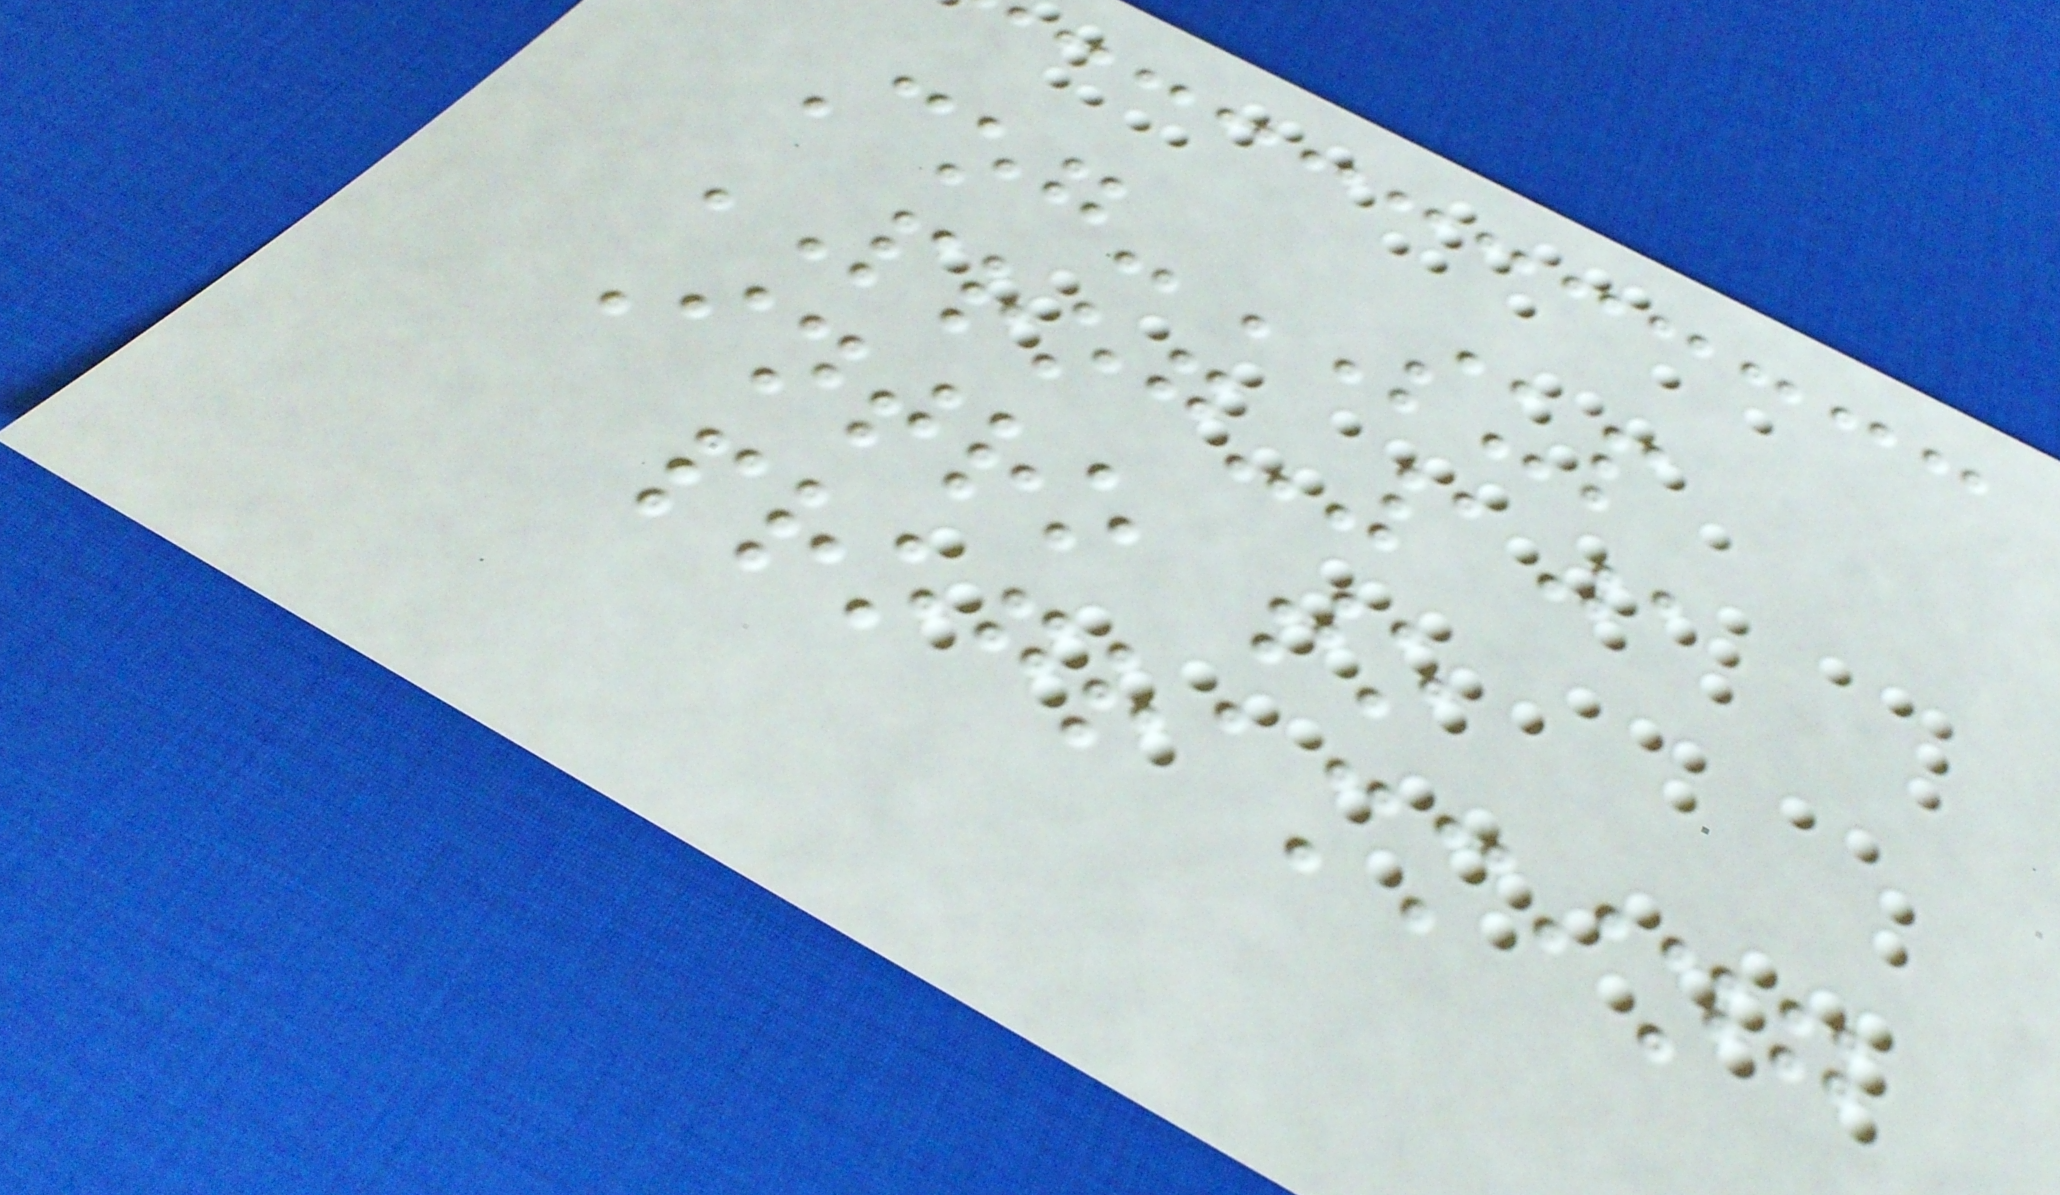Cog-SUP
PROG-101
Intro to
programming
